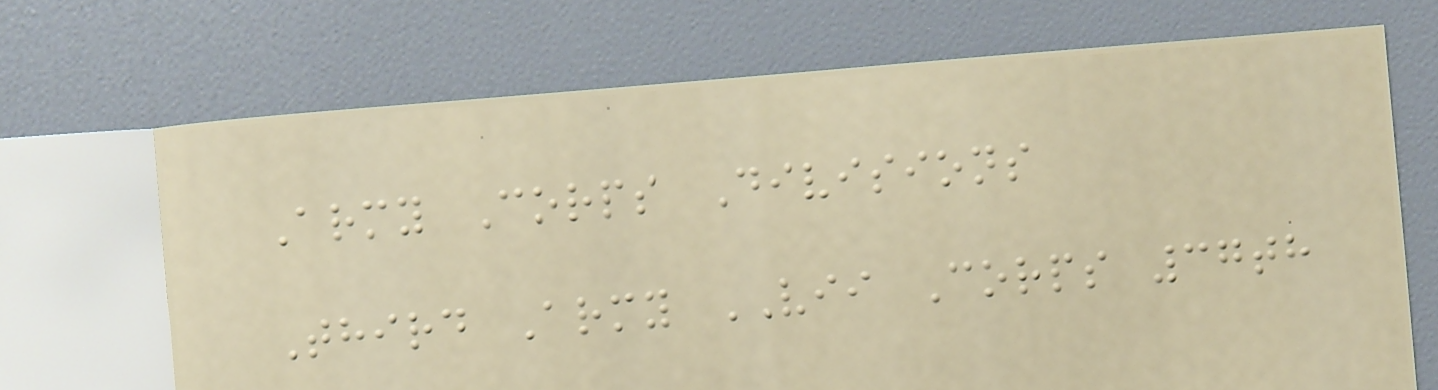Army Corps Divisions
Third Army VII Corps 37th
